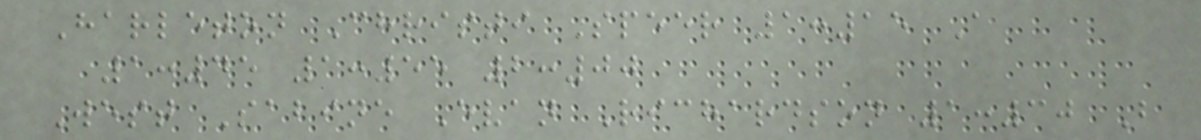Harleton Christi Speer 1:15 A
1:45 1:55 2:00
West Sabine Evan Richardson 1:30 B
